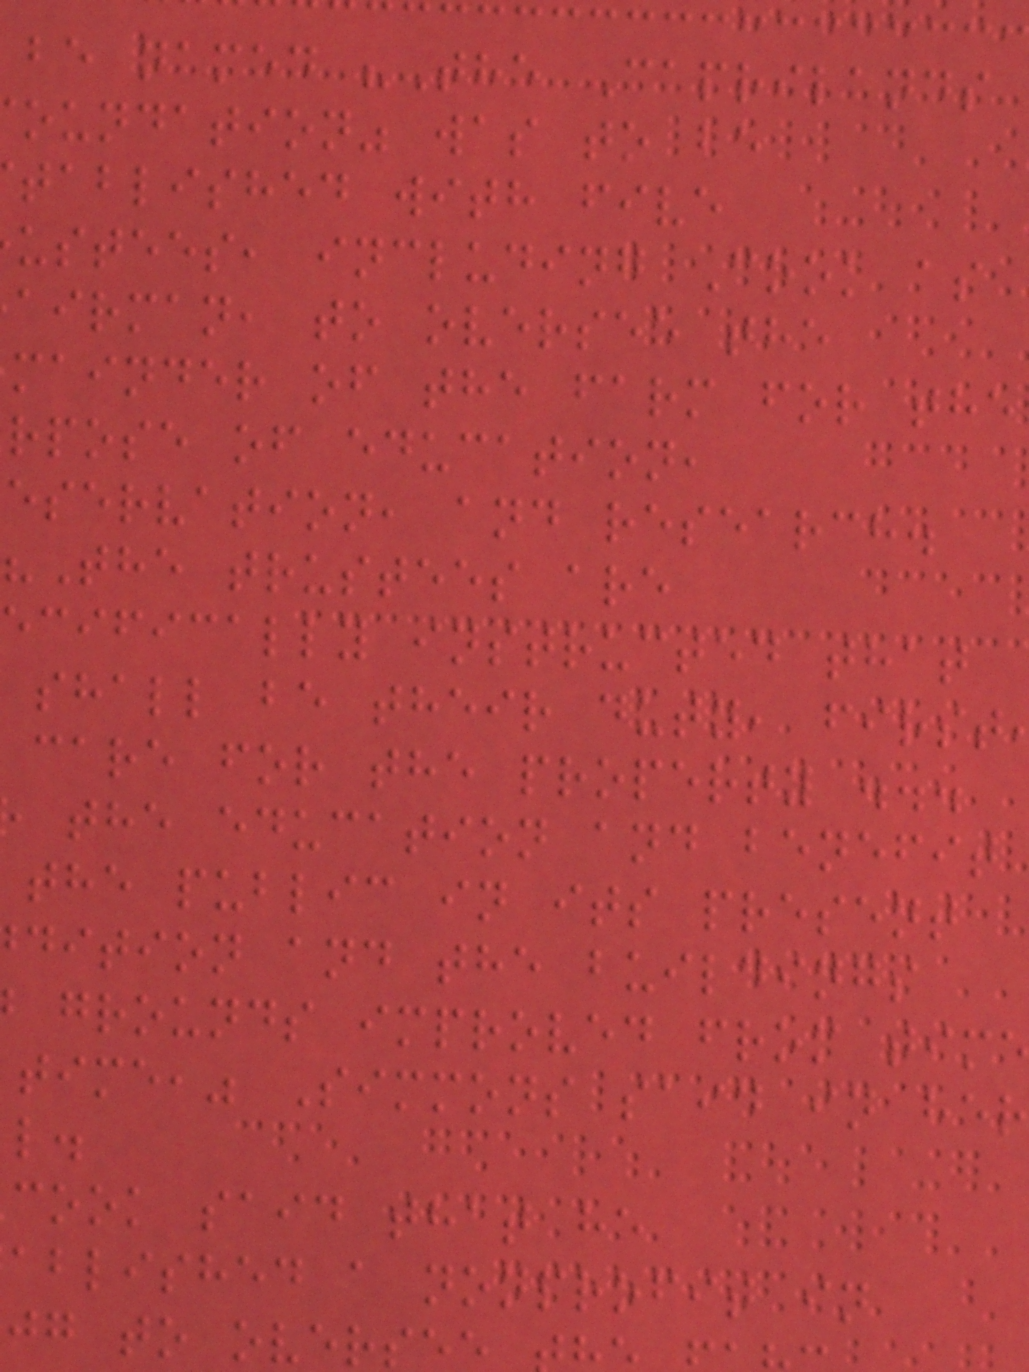be named "The Caprilands
oundation" was to be
tablished with five
ustees, including Cook as
airman, to oversee the
mainder of the farm for the
rpose of education,
eservation, and research.
"The trustees are
ecifically instructed that
shall be their duty, first
care for the property ...
the education and benefit
the public in its present
dition and the buildings
grounds improved from tim
time," Simmons said in her
cook said that he
ablished a nonprofit in
jg to overse
